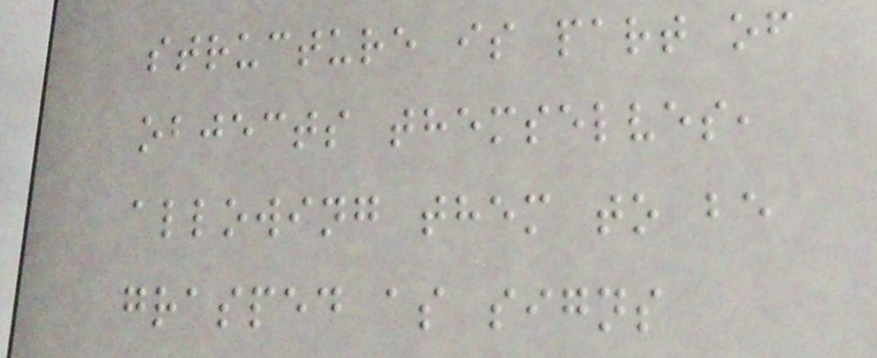structure is part of
objects themselves,
allowing them to be
grasped as signs
